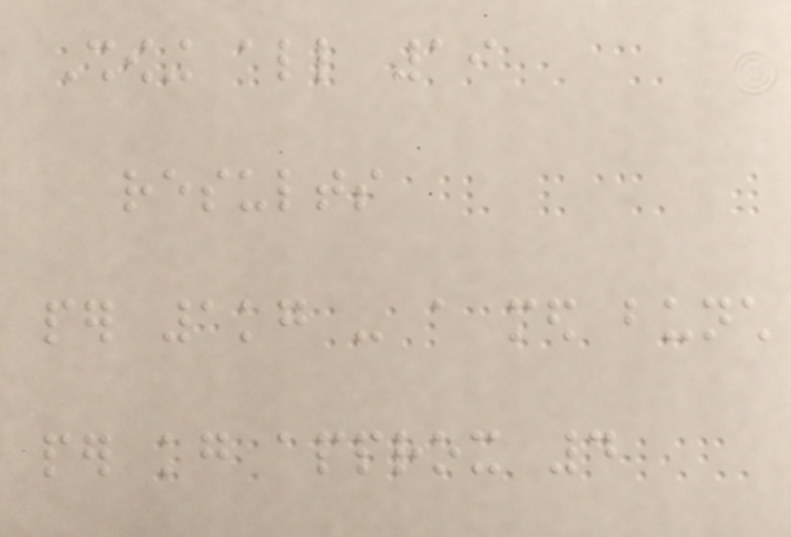Showing all 19
results
per 1kg - a med bunch
per kg approx 4
